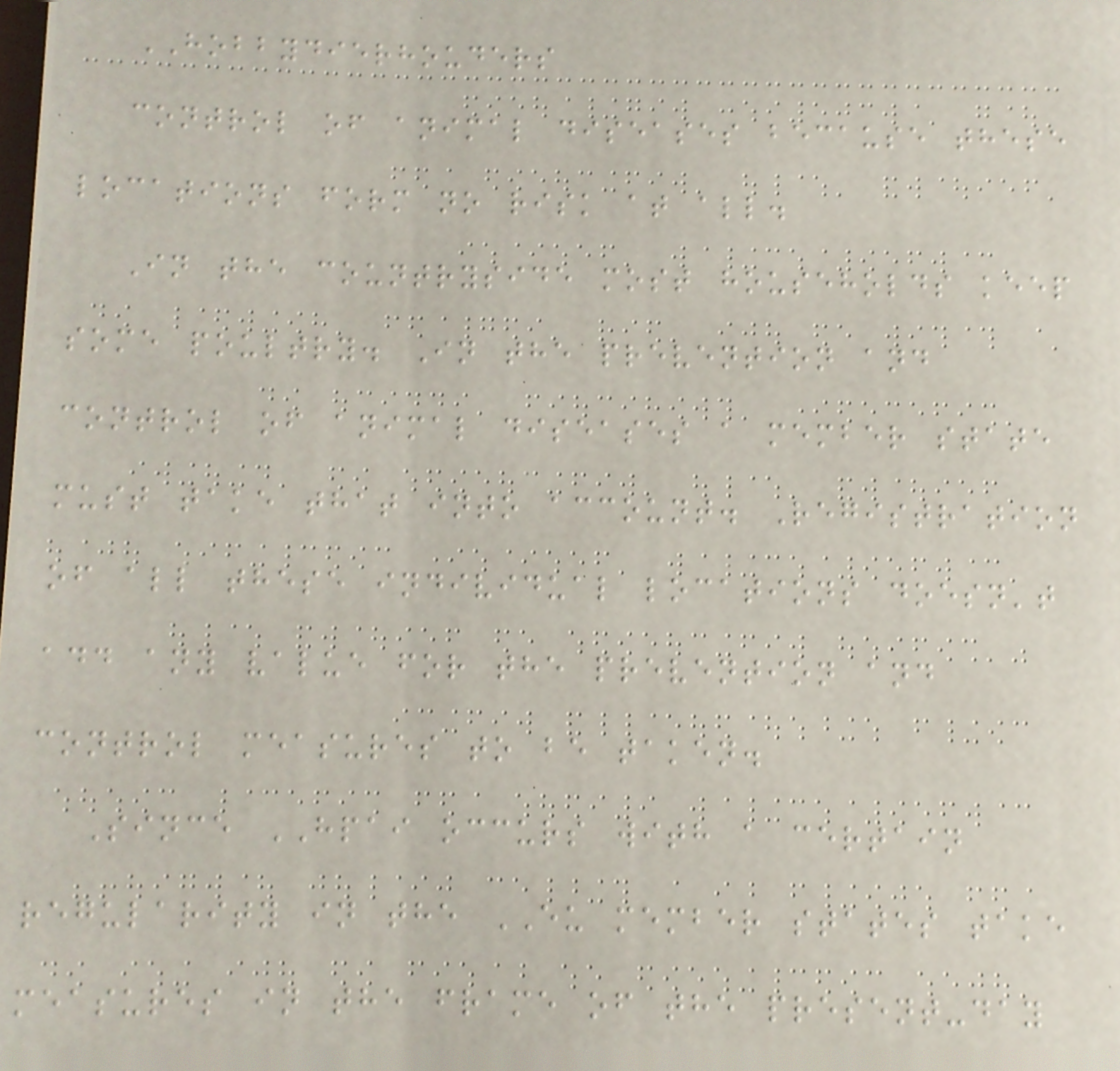HOBBYDIERHOUDERS
control of animal diseases because these
locations form no risk at all.
In the countryside most households keep
some poultry. In the prevention and
control of animal diseases a member state
must take that into account. Registration
of all these individual locations doesn't
add any value for the prevention and
control measures to be taken.
Since HPAI occurs with a certain
regularity in the EU member states take
measures in the frame of the present-day
